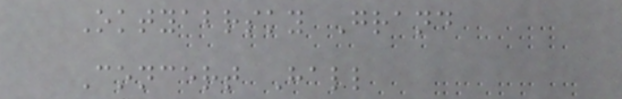Oktyabrsky Grand
Concert Hall
